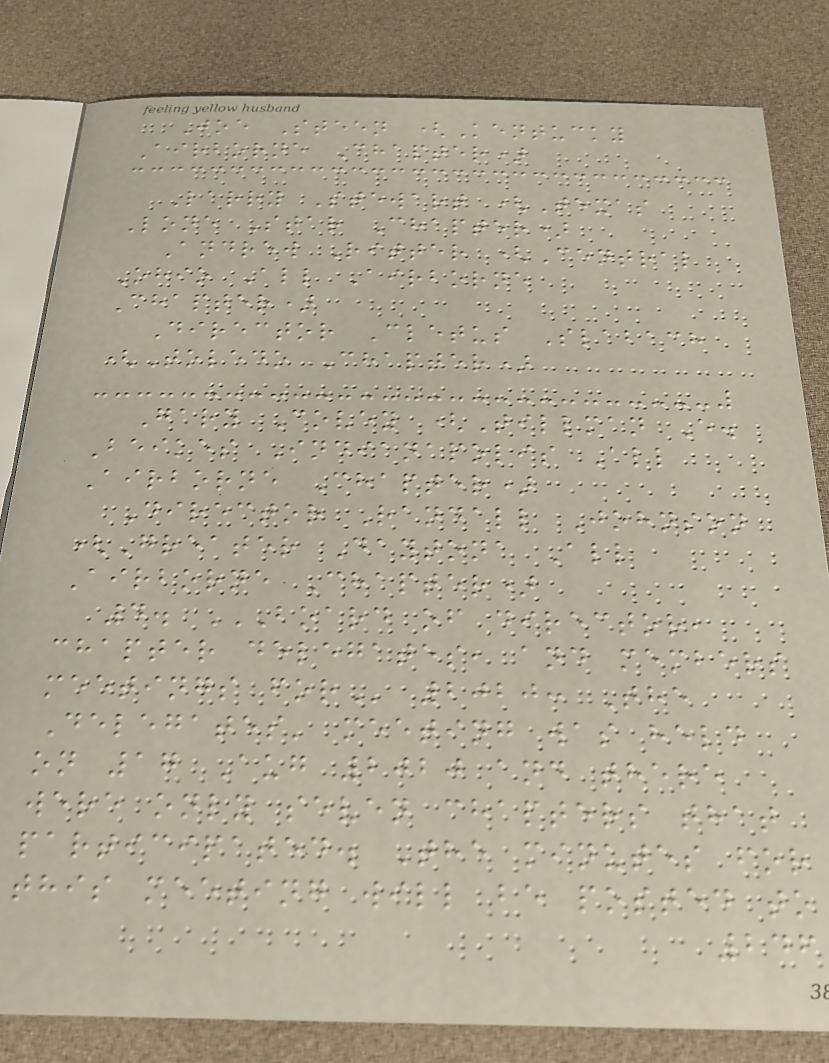Joe Steen (Kentucky
Airborne Chapter)
Larry Stewart (Texas
Lone Star Chapter)
Andrew Ritter (Central
Ohio All Airborne
Chapter)
Director Cletus Slabach
(Toledo Chapter)
Gary Covey (Tillman E.
Beikes Indianapolis All
Airborne Chapter)
Director Randall Johnson
(Greater Daytona All
Airborne Chapter)
4. BOARD OF DIRECTOR,
CHAPTER DELEGATES, AND MEMBERS
MEETINGS FOR 2020: The
Delegates' meeting was held
on 17 Aug 2020 and there
were only seven chapters that
participated. The minutes for
this meeting will be posted to
246
